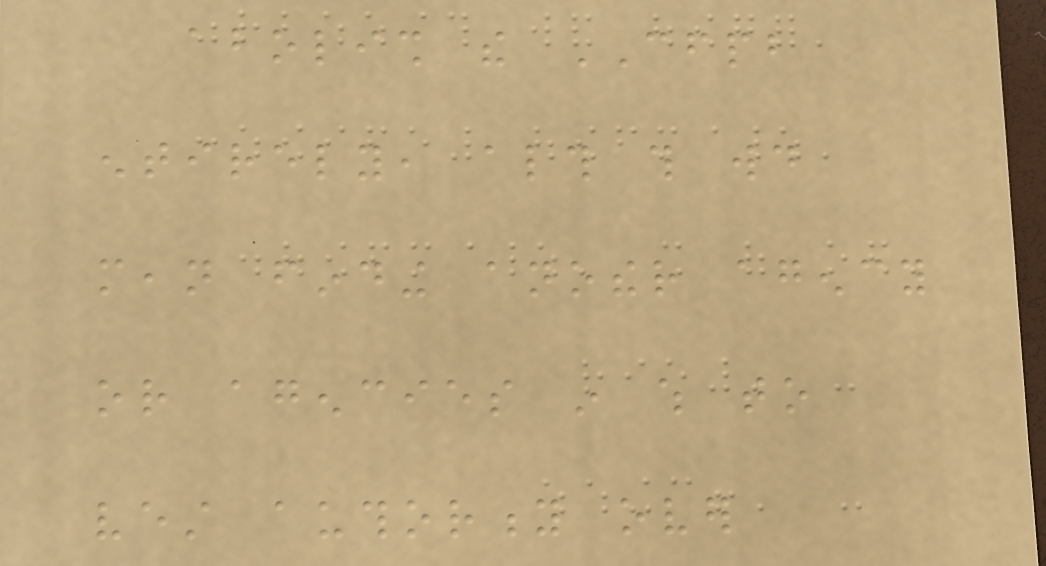abolish the CFPB
entirely, although this would
mean finding another agency
or agencies in which to
vest authority over
